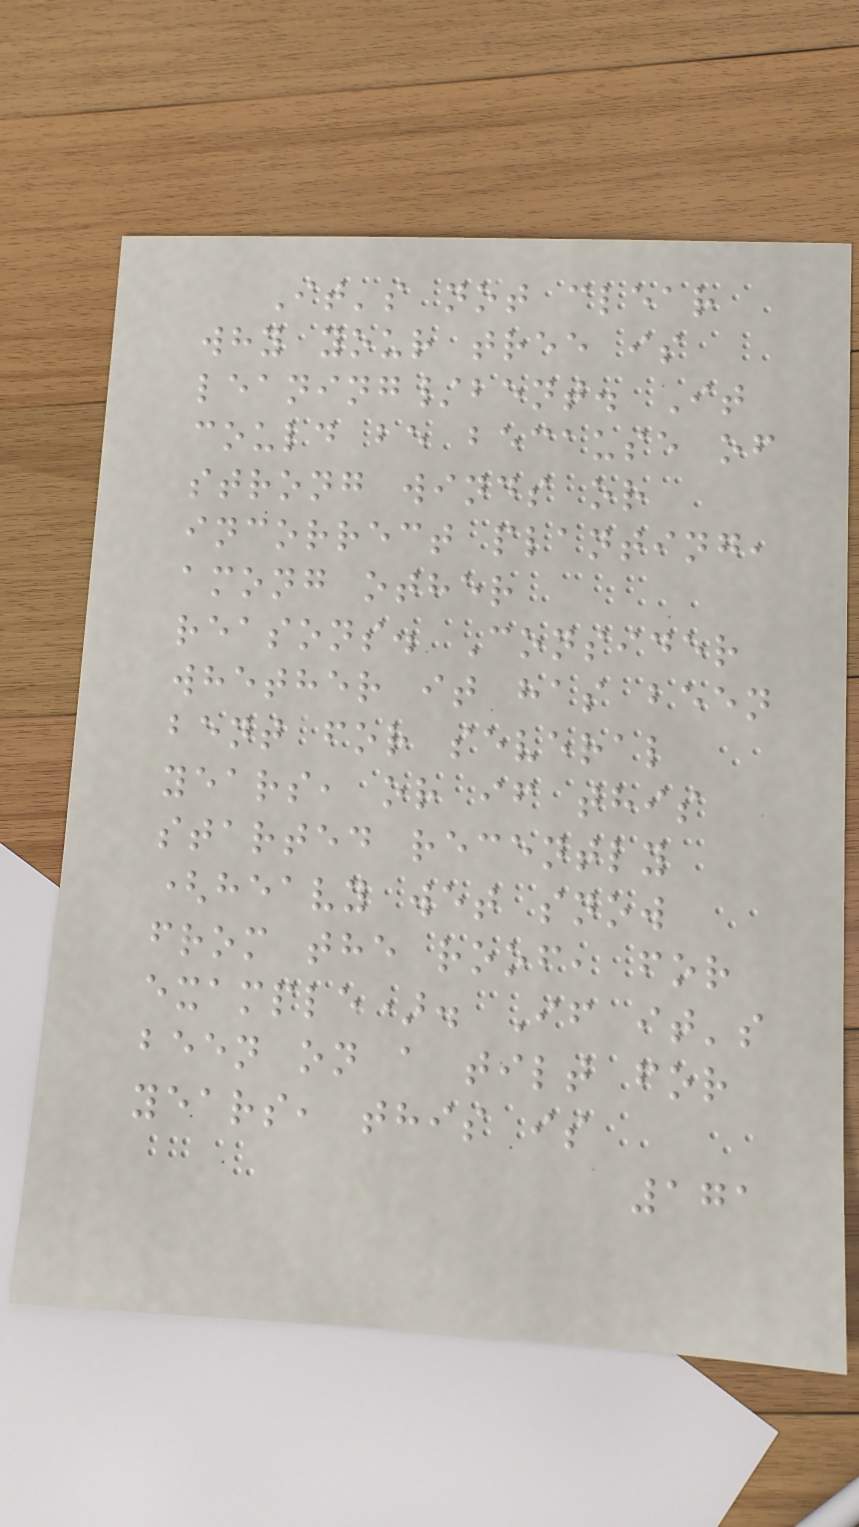It's not clear
why your tree is
leaning/bent. It
could be because of
strong winds or
incorrect planting,
among other
reasons. Consider
whether it has been
bent for several
years, or if this
started recently
(heavy wet snow
from the roof, for
example). If it's
been on a tilt for
years, this is
171
